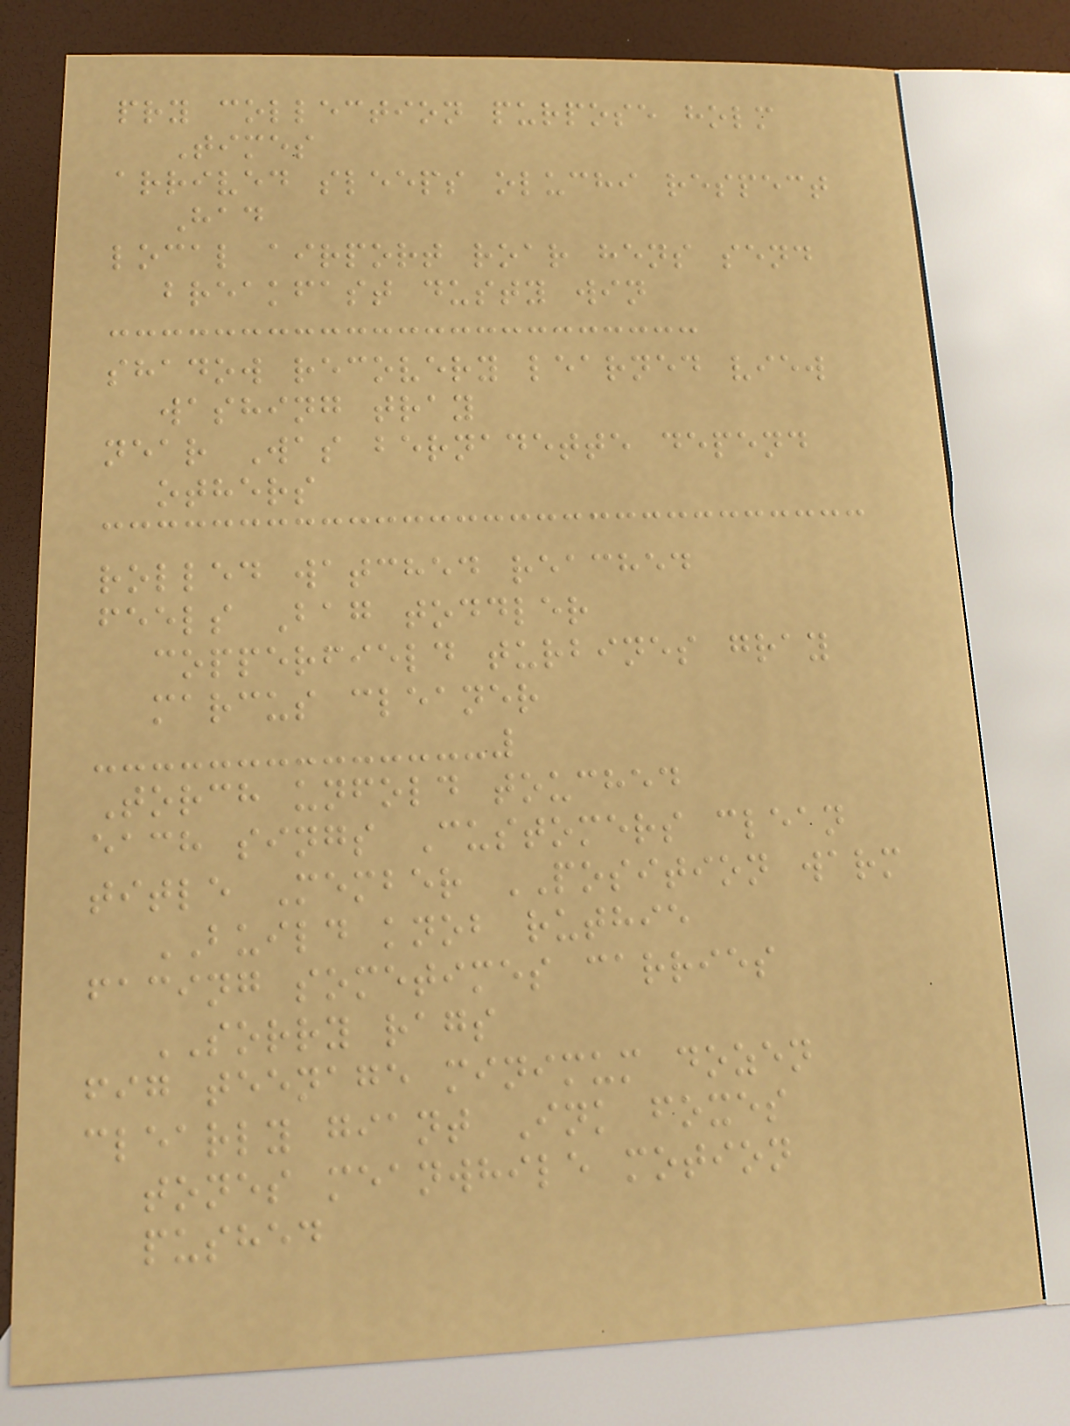pry collection purpose holm
Times
arrived sleeps oluchi respect
Had
local airport roar hens send
breakfast dusty win
shadow recovery learned view
washing tray
near Was bernadette depend
others
rolled watched reached
feels Bag toddler
copperfield turbines gray
marcus cleaner
Torch unfold touched
each sings Customers clean
title Member POSITION warm
BUILD knob ruthie
facing sometimes carries
SORRY rags
fig teenage minimum dozen
clearly giant Ink foxes
tones meanwhile motion
pushed
